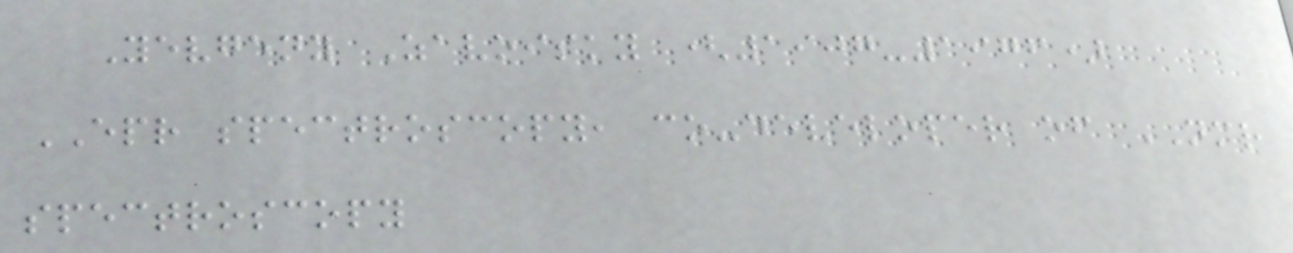Yevgeny Zavoisky (1907-1976)
EPR spectroscopy, co-developer of NMR
spectroscopy
